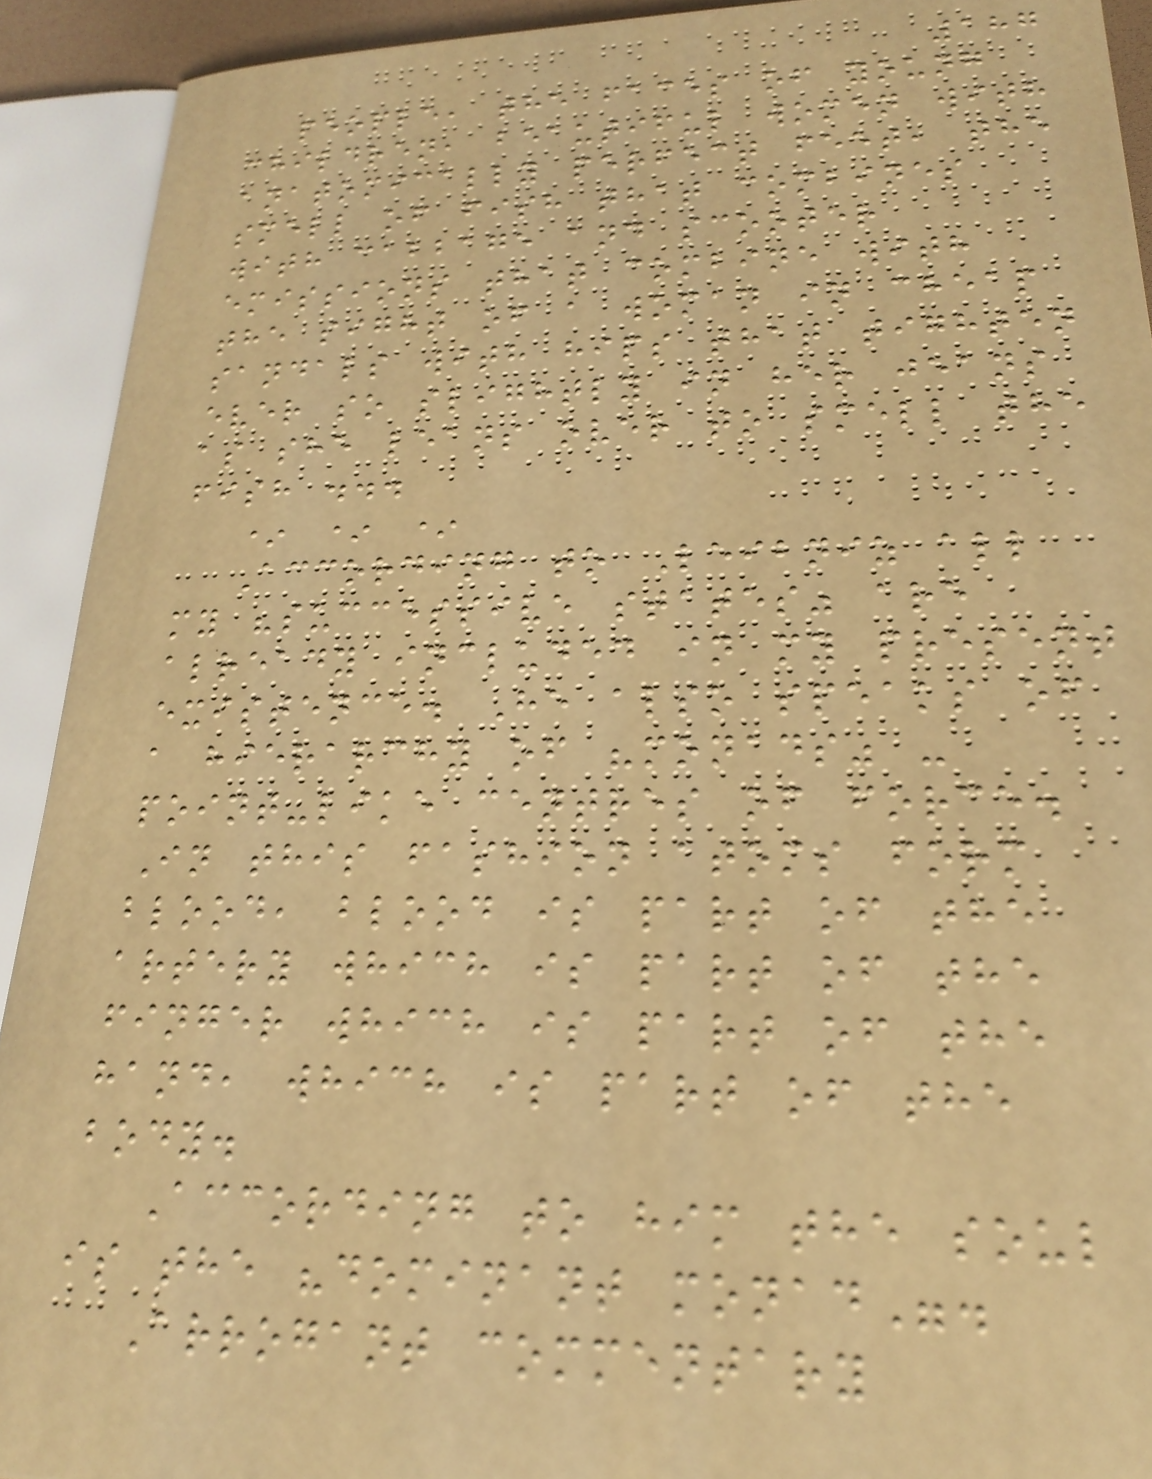187
people, the faces of young
children, beautiful women with
anatomically perfect feet, the
smell of fish that combines
with cabbage and scooter
emissions that combine with
the sight of a woman in cheap
sandals with hips that tighten
ever so slightly in her jeans
as she leans over to smell the
fish ...
* * *
According to Leibniz all
my "successive states" are
already included in my present
existence. He also speaks of
a hierarchy of "monads" -
point-like centres of force.
In this fashion atoms form
blood, blood is part of the
artery which is part of the
finger which is part of the
hand, which is part of the
body.
According to him the soul
is the "dominant monad".
Arrogant commentary
